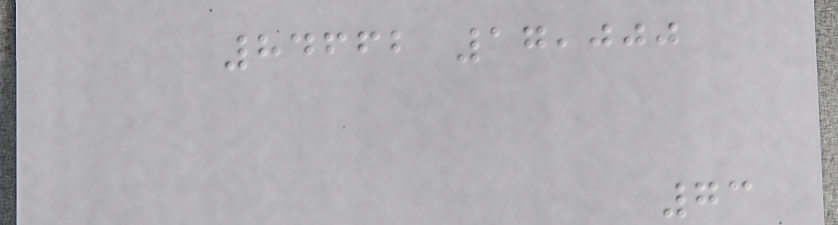84662 17,000
73
